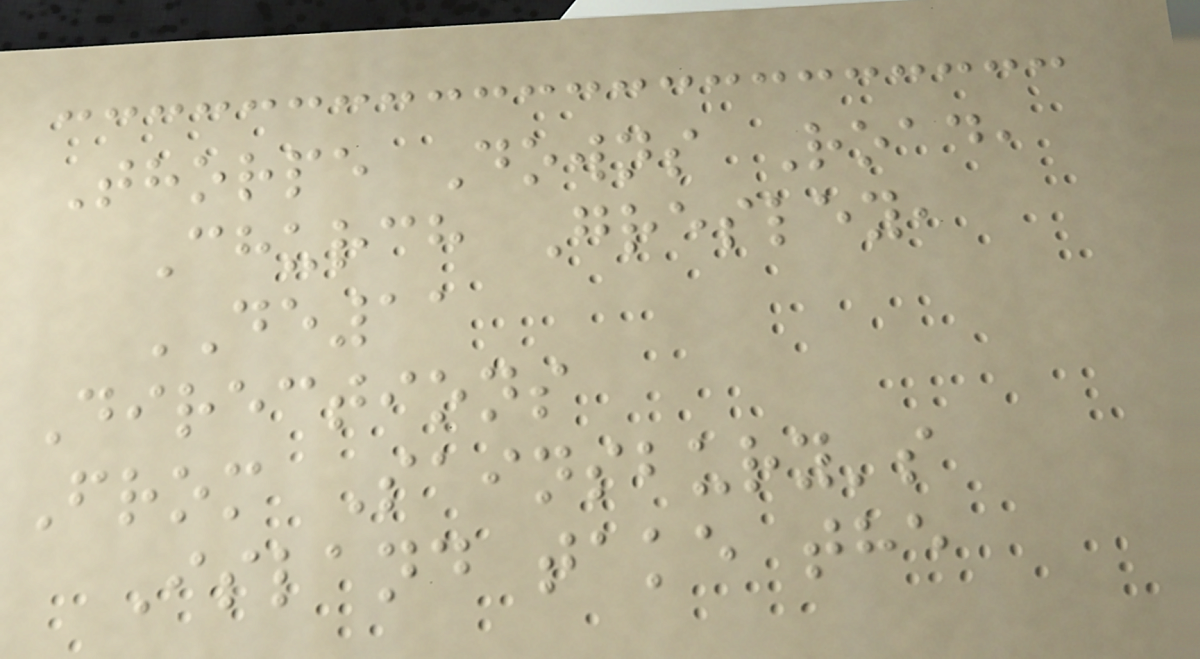Thorpe Downs Road,
Church Gresley,
DE11
Directions
From Sainsbury's
Island take the
